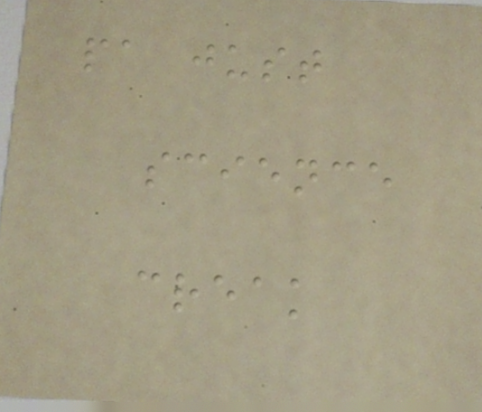pa just
science
creak
